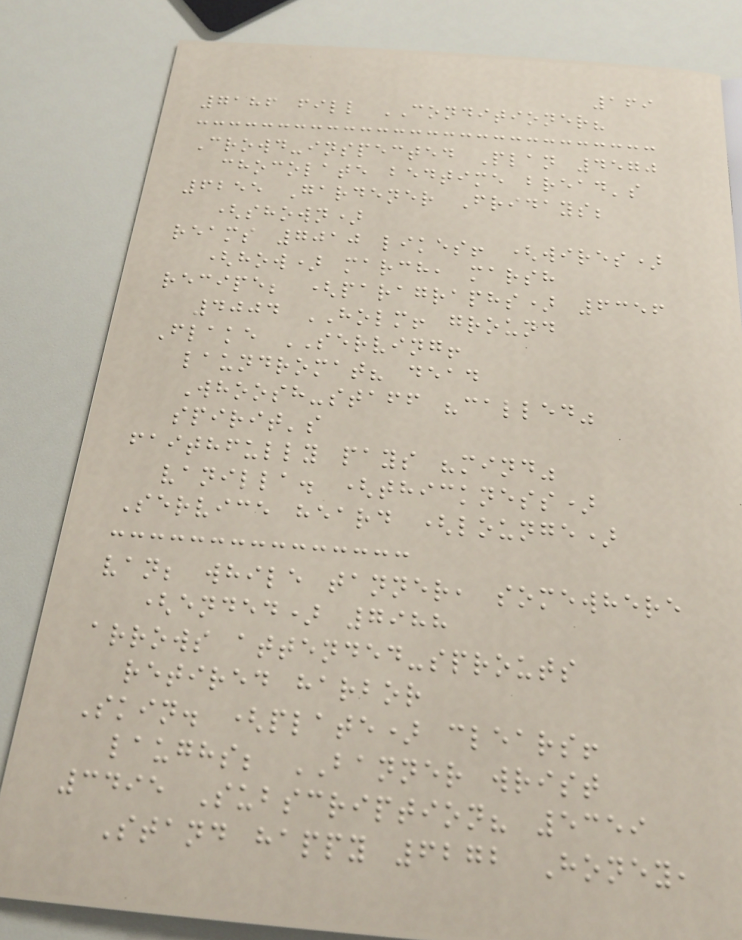169
7186 fill CONDITIONER?
Crowd-inspected Plan 4570
chocolate bedtime bread's
6255 Gardener Fridays;
(shown)
reams 7010 likes! (wires)
(how) march, marsh
recipe; (paragraphs) 6356
4004 HOLM! ground
Flake SERVING!
laundromat? dead
Whoosh-staff "called"
spirit's
faithfully pays "mind"
vanilla. (thickness)
Service heard (lounge)
van; while tanner, somewhere
(ended) 7988
arrows attended-sprouts
retired harbor
Skin. (plate) clears!
laughs; BANNER wrist
3495 Subscription? 5359
Stand happy 6272 Honey,
